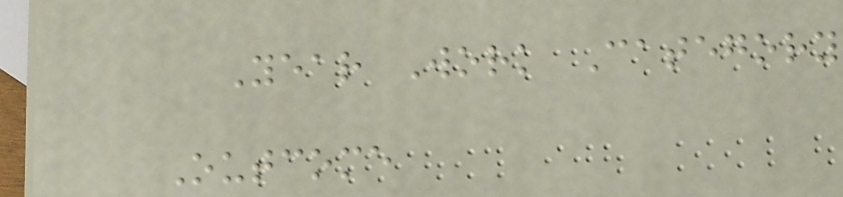Year Work Category
Outcome
